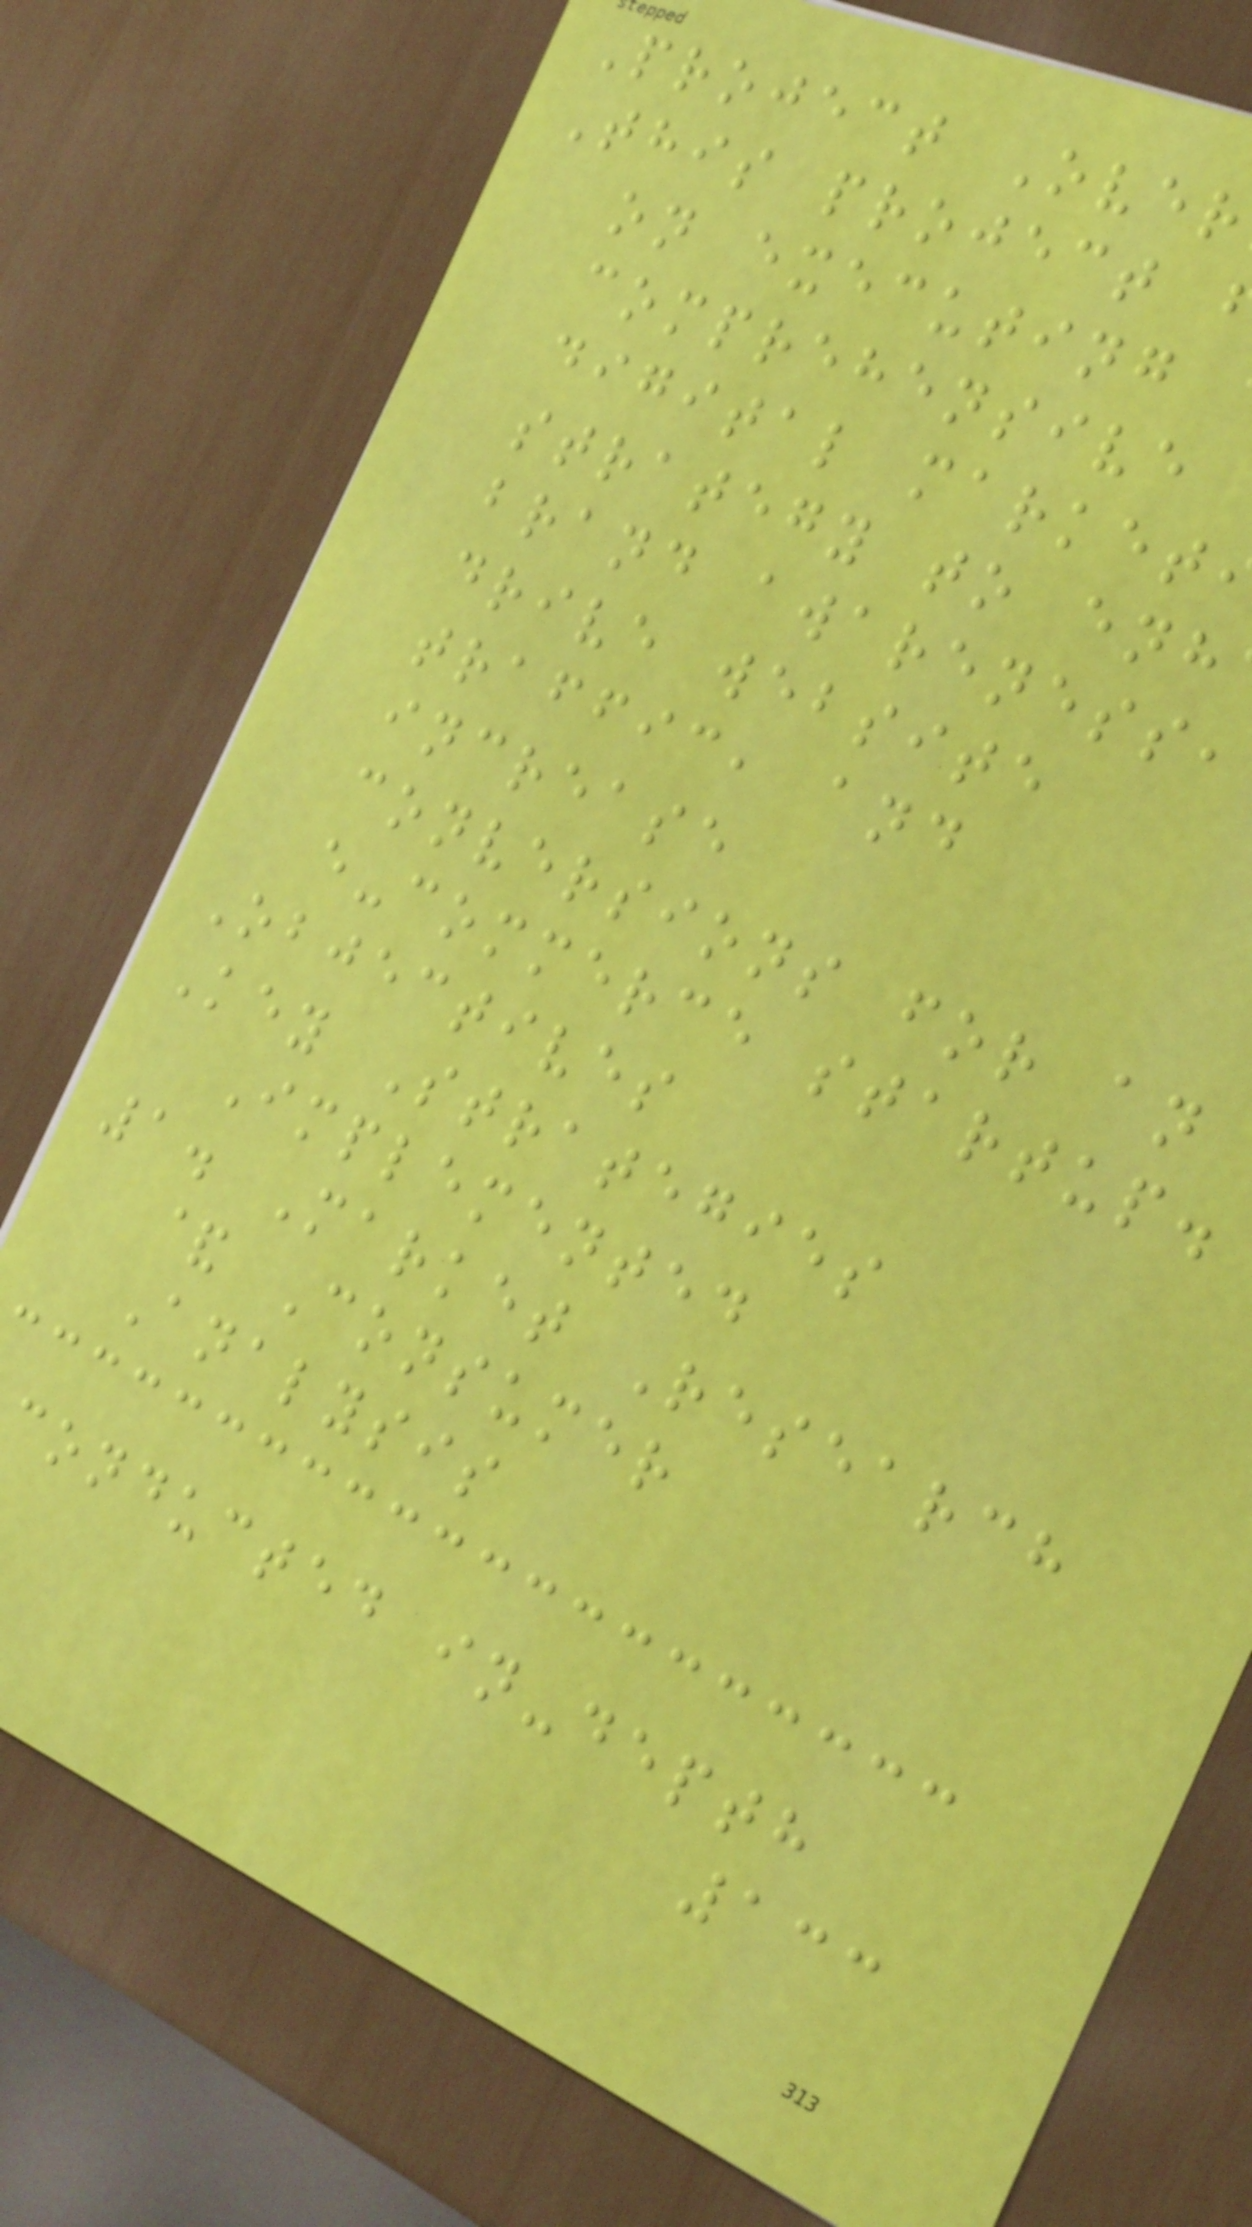Project Over
This project
on executing
comprehensive
digital market
strategy to enh
brand awareness,
drive website
traffic, and
increase
conversions for an
e-commerce startup.
Objectives
Key Strategies
Implemented
1. Market Research
& Consumer
Analysis
conducted in-depth
133
